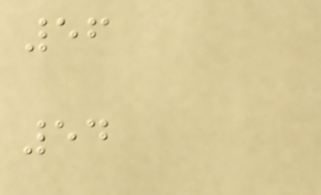56
54
